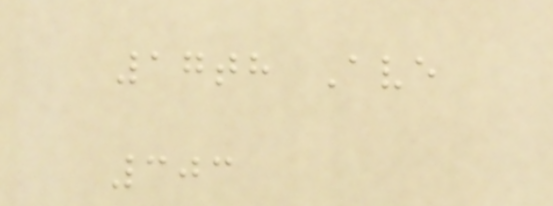17th Ave
303
